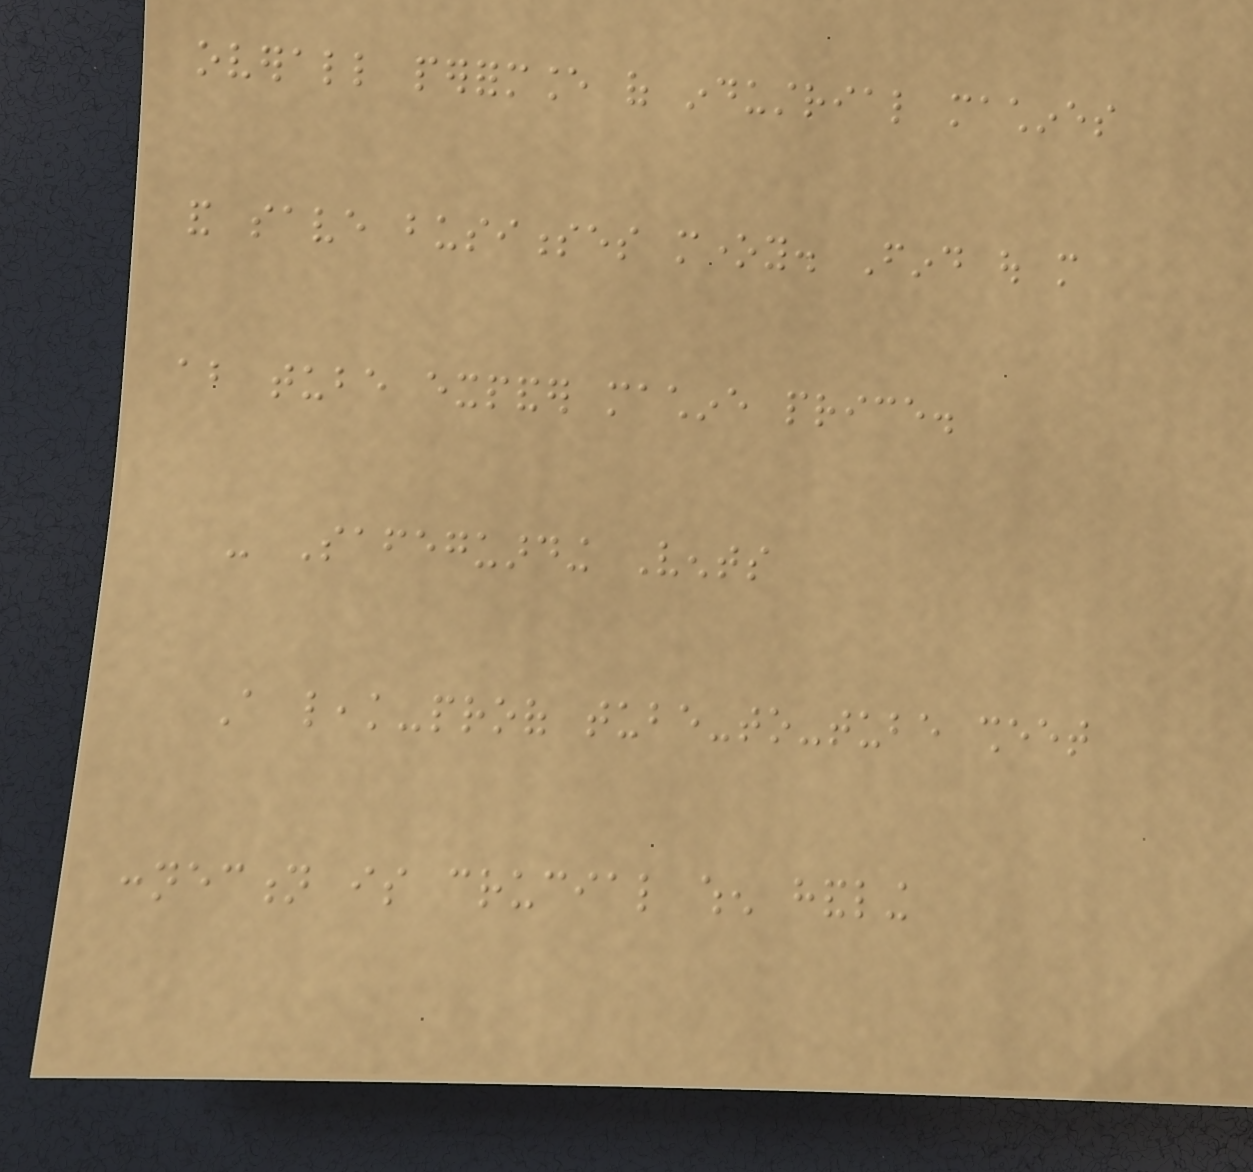overall performance of industrial machines
and save businesses money. Find out more
about tube expander machine price.
- Safeguarding Vents
A leak-proof tube-to-tube sheet
connection is crucial when handling
